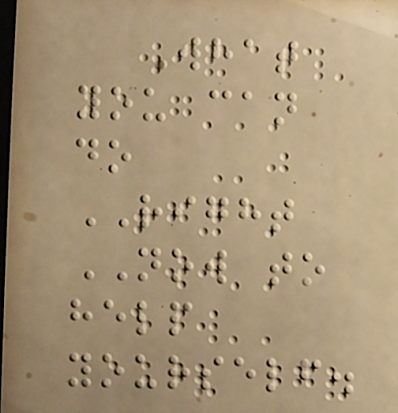What
you can
do
RIGHT
NOW to
help
yourself.
